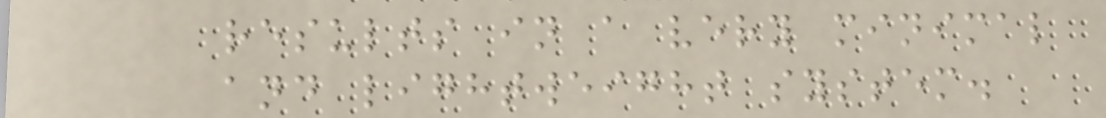results in a very minimal
and lightweight system.
